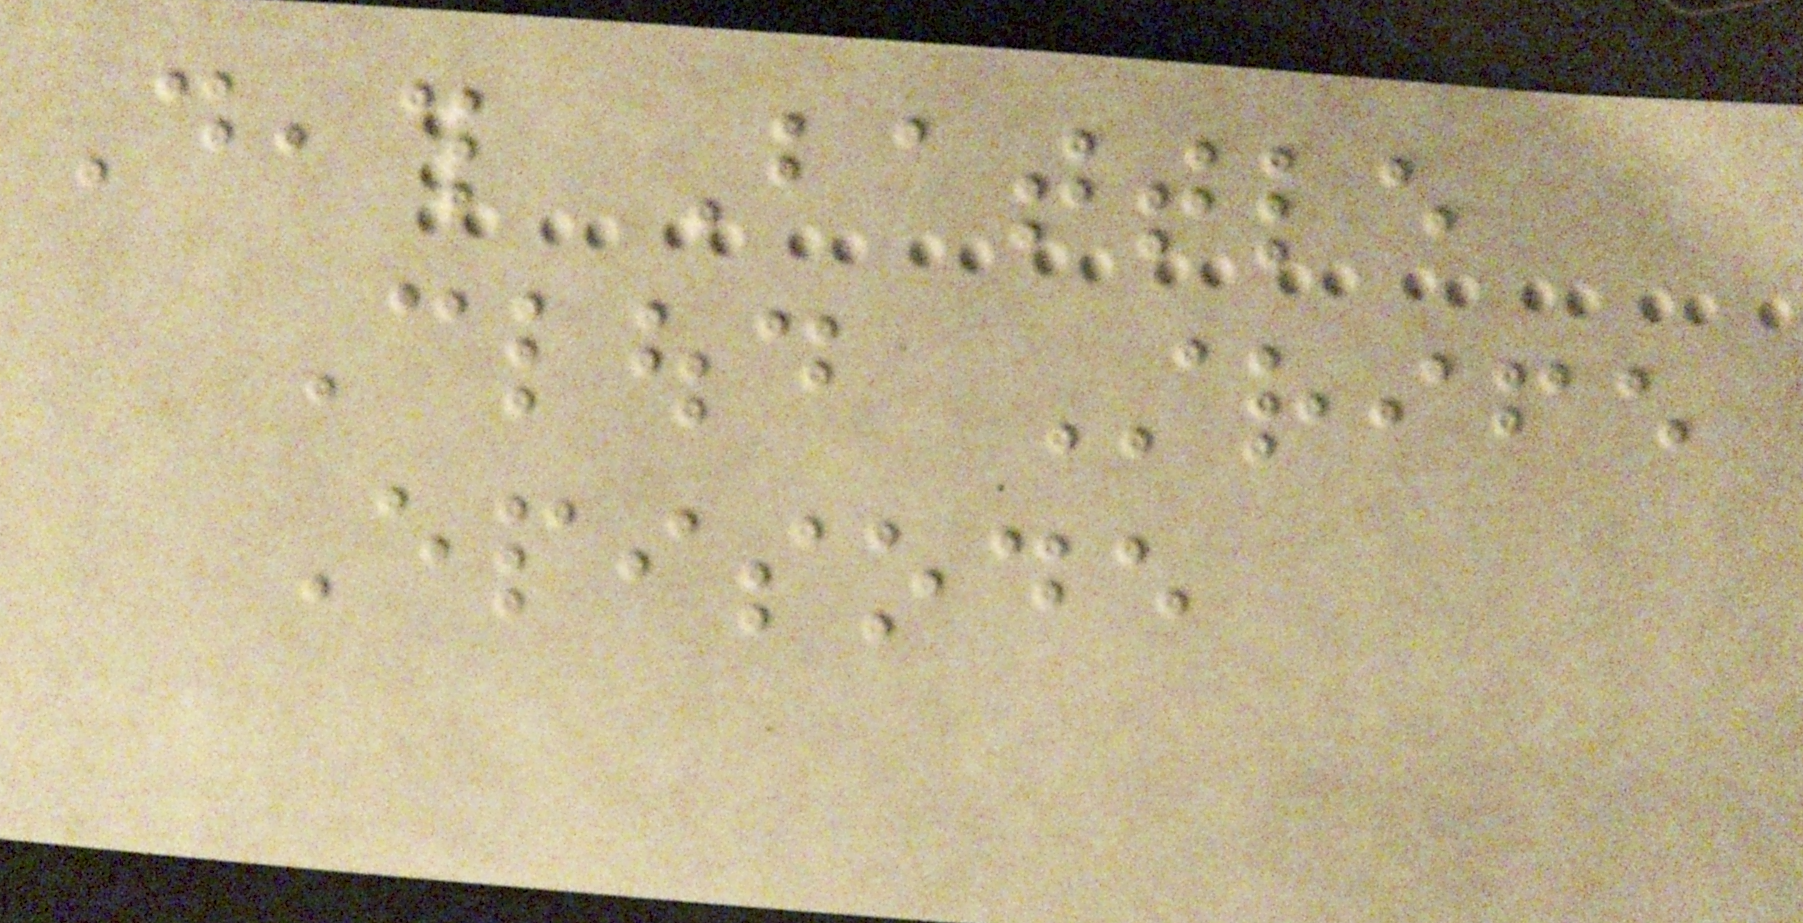Death Battle
Cloud Strife
Episode
